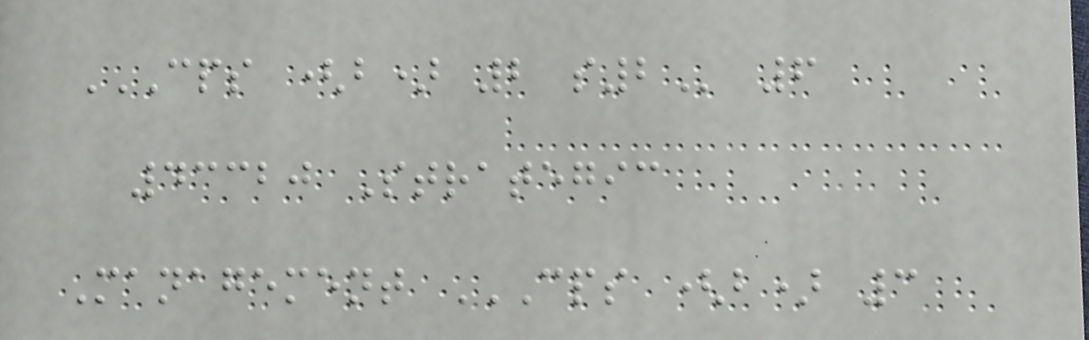CPS (B) 2 S2 6
43320 Strategic
Management CPS (B) 3
